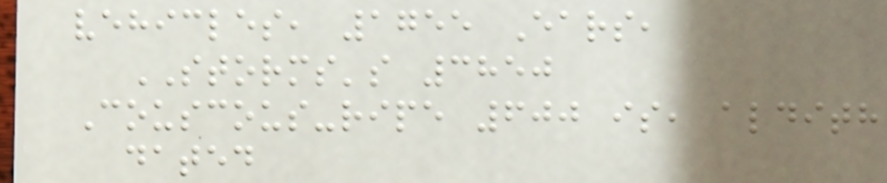vehicles, 1755 Ears,
STORMS's 3850
Couscous-ripe 600 is, aldith
dated
